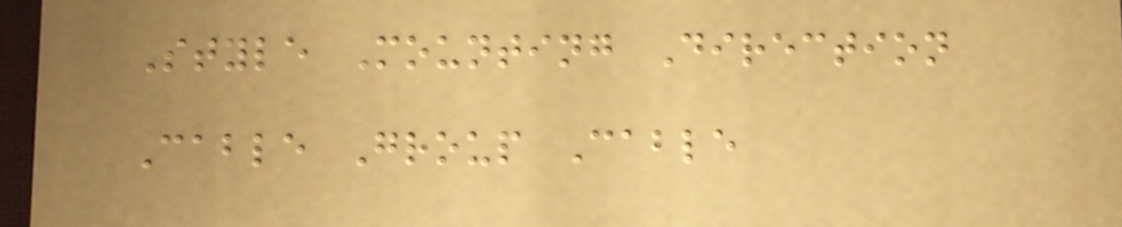Style Mounting Direction
Cable Group Cable
